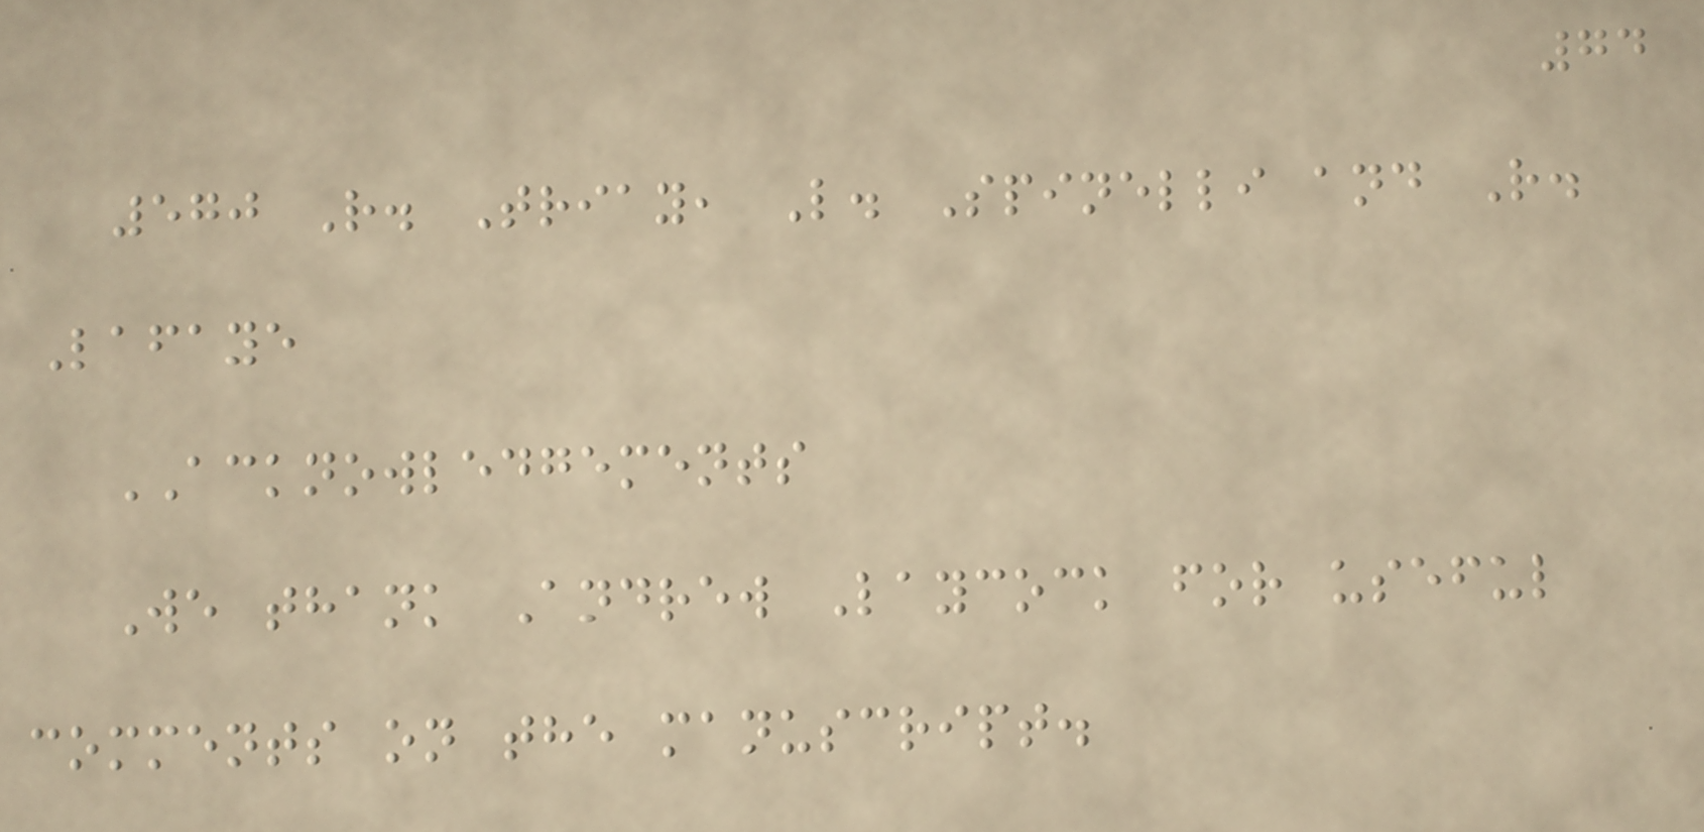74
570 R. Triay, L. Spinelli and R.
Lafaye
ACKNOWLEDGEMENTS
We thank Andrew Laycock for useful
comments on the manuscript.
